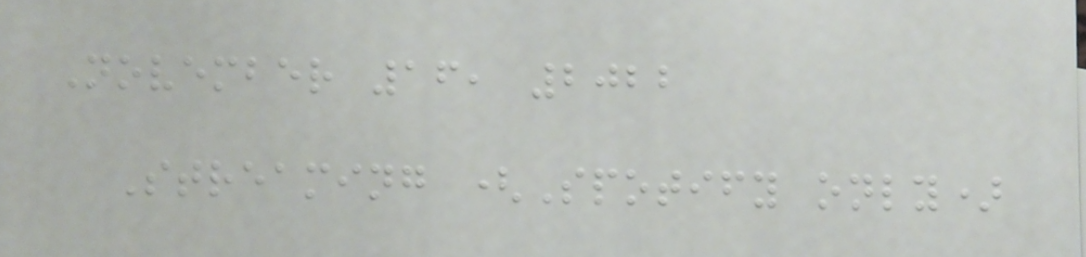November 16, 2022
Streaming (Spotify only)
